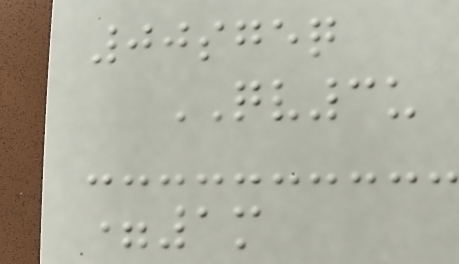00sgeq
QV3u
=1m
